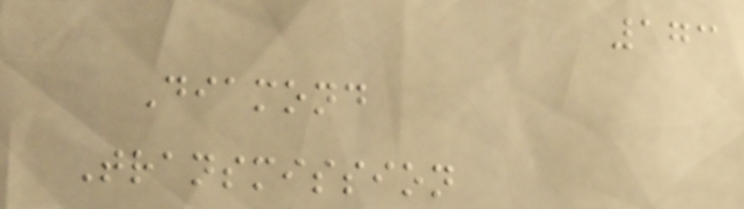173
Diamond
Transmission
